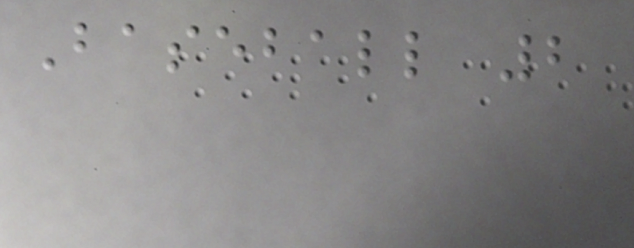Baseball 2
